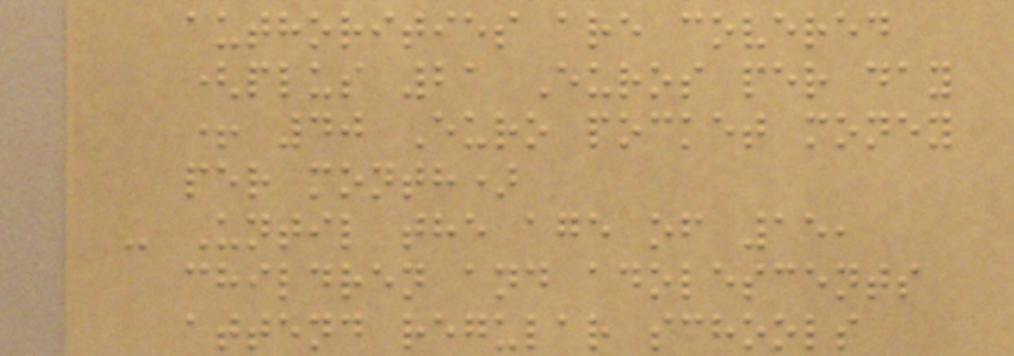authorities are covered
(plus 21 Euros per day
+ 40 Euro pocket money
per month)
- Until the age of 15,
children and adolescents
attend regular schools
